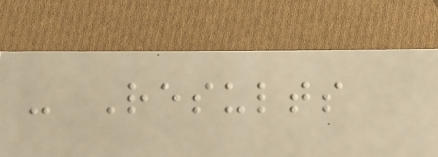- Results
